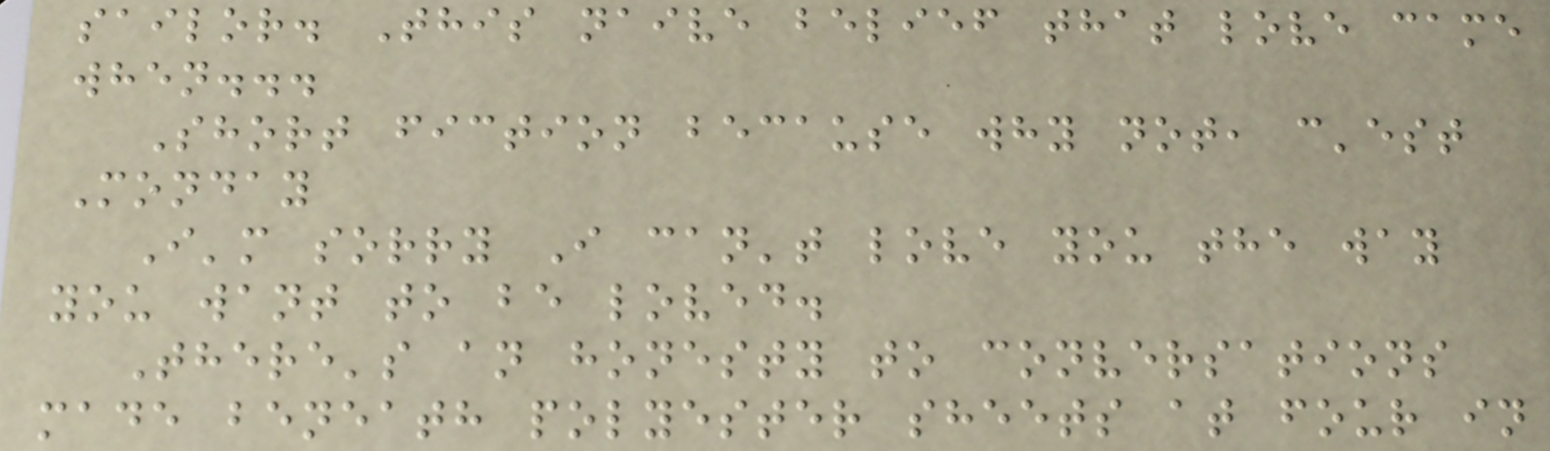sailor. This naive belief that love came
when...
Short fiction because why not, c'est
Monday
I'm sorry I can't love you the way
you want to be loved.
There's an honesty to conversations
made beneath polyester sheets at four in
